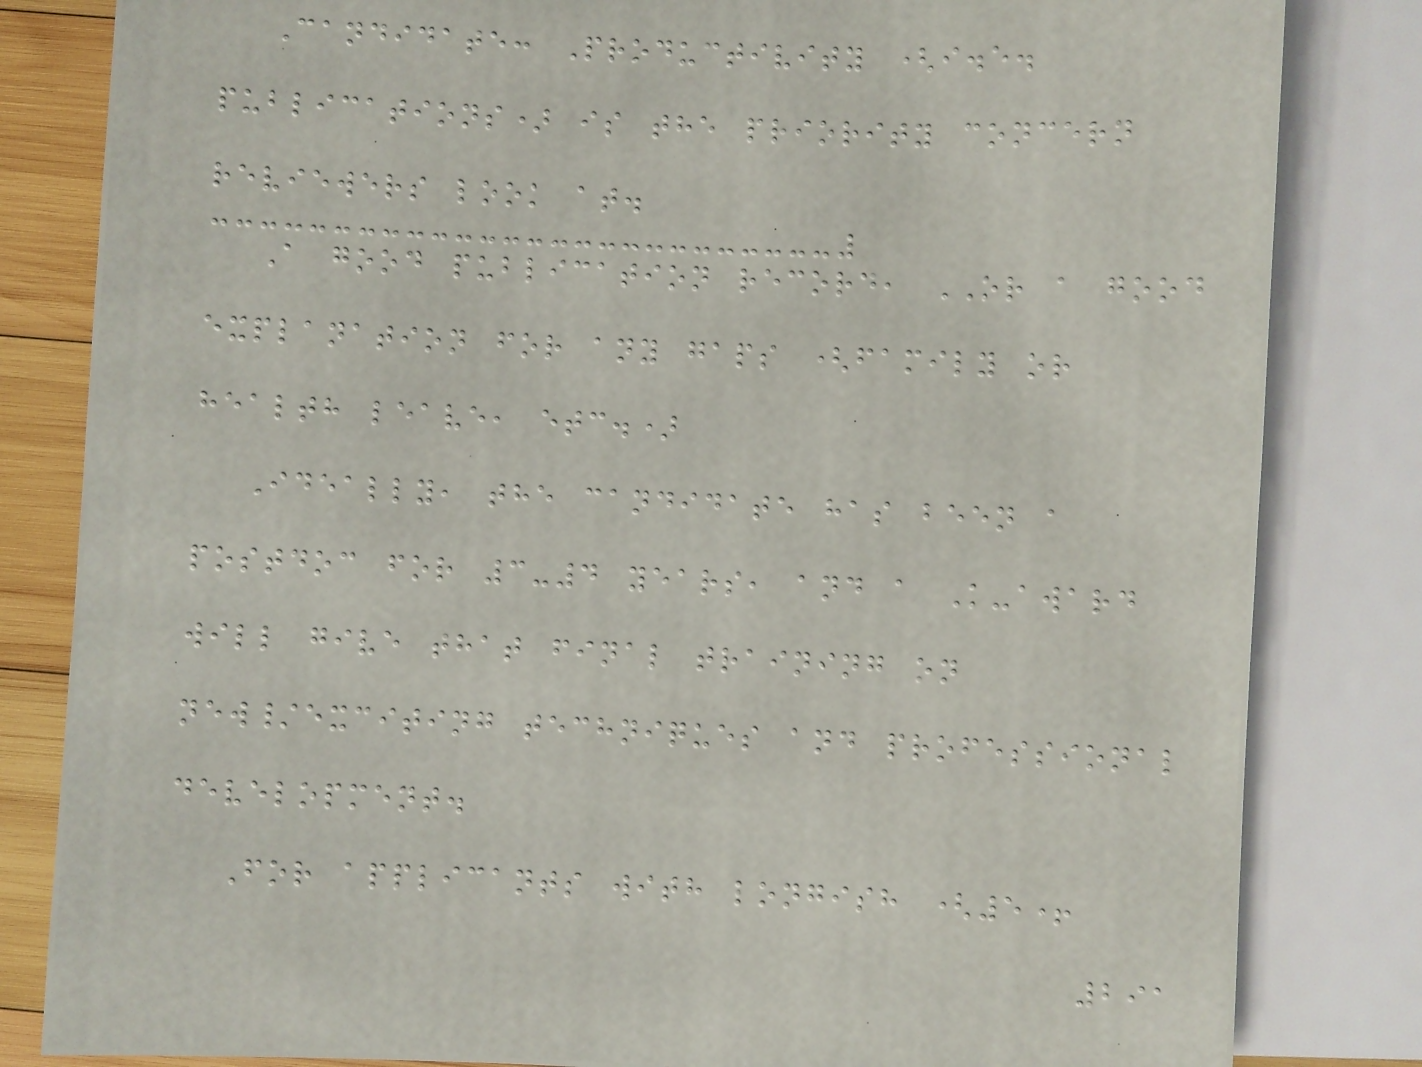Candidate: Productivity (i.e.
publications) is the priority concern
reviewers look at.
A good publication record, OR a good
explanation for any gaps (family or
health leave, etc.)
Ideally, the candidate has been a
postdoc for 3-4 years, and a K-award
will give that final training on
new/exciting techniques and professional
development.
For applicants with longish (5+
291
